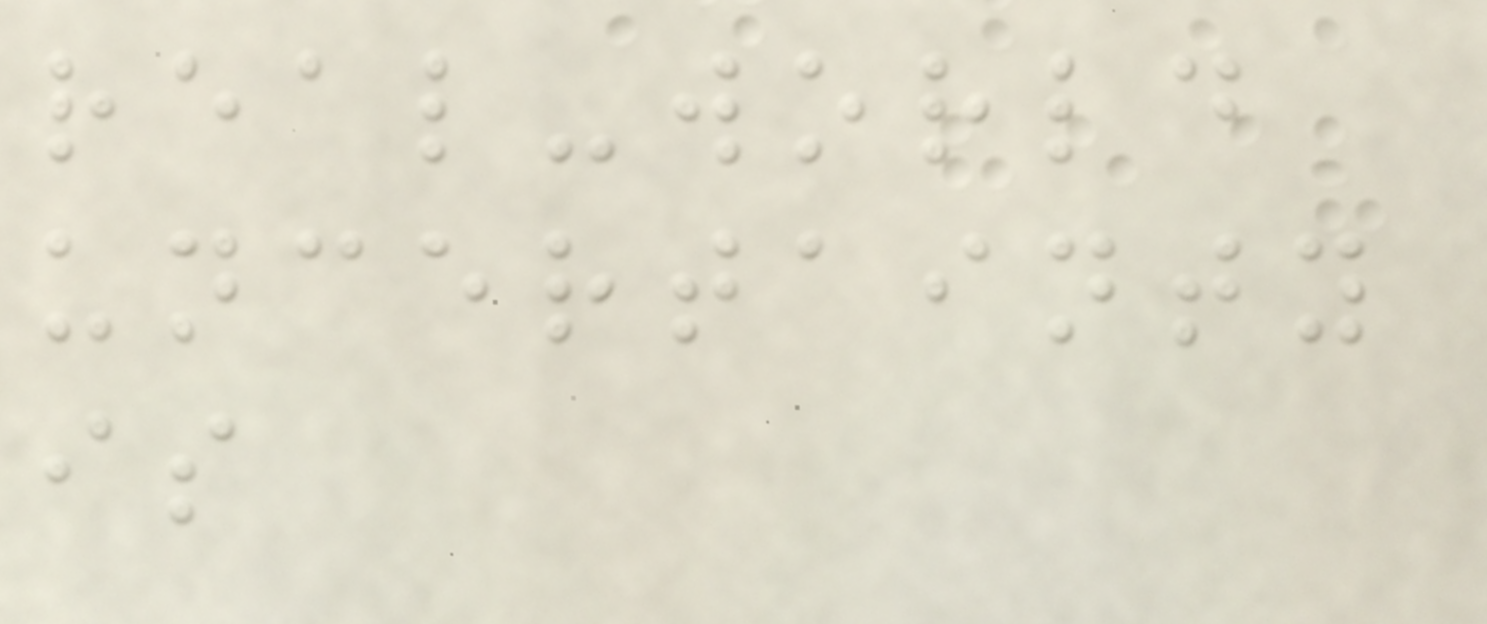real-world
uncertainty
is
